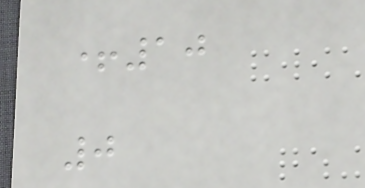+10
0
